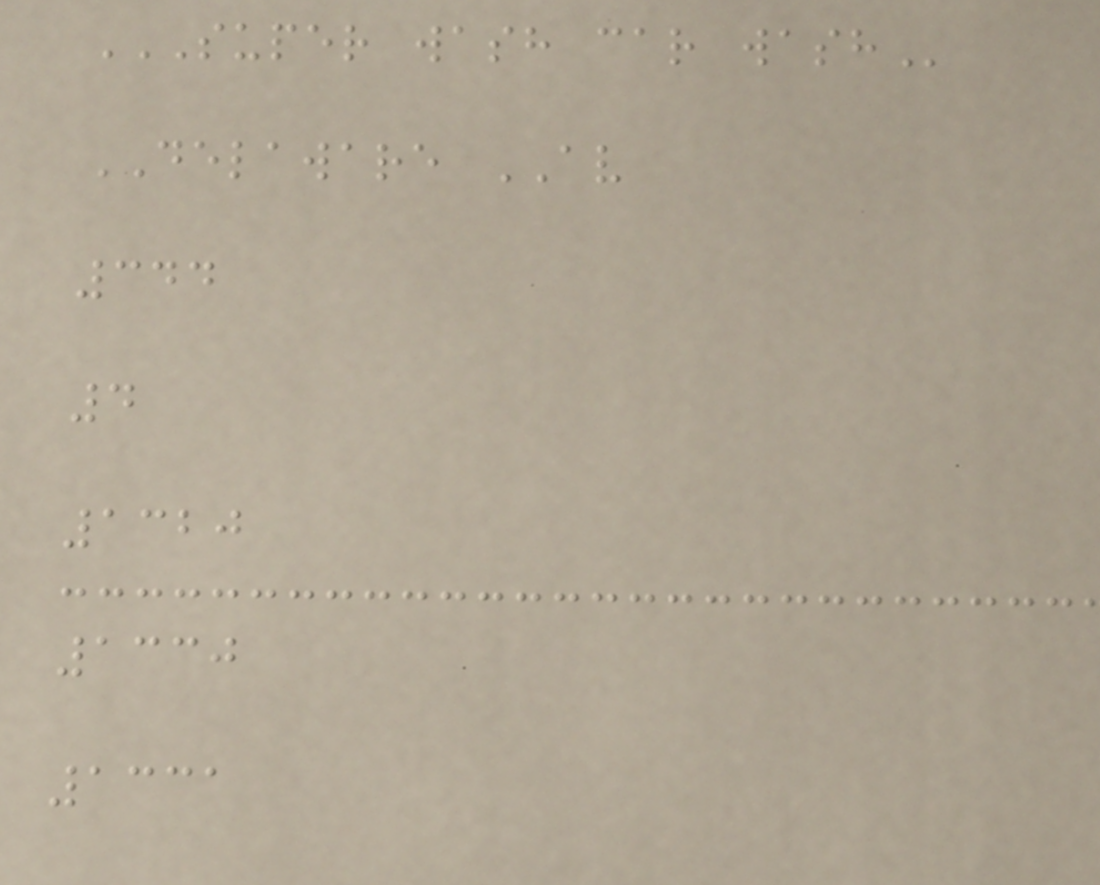SUPER WASH CAR WASH
DELAWARE AV
344
4
1320
1330
1331
